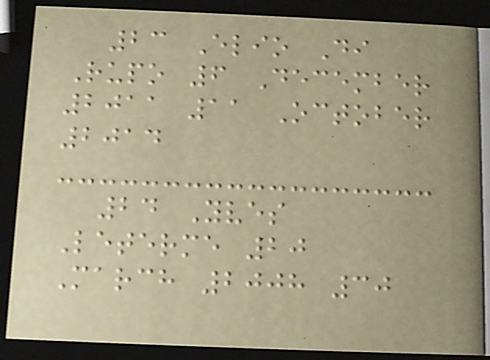23 Elio Di
Rupo 6 December
2011 11 October
2014
24 Yves
Leterme 20
March 2008 30
